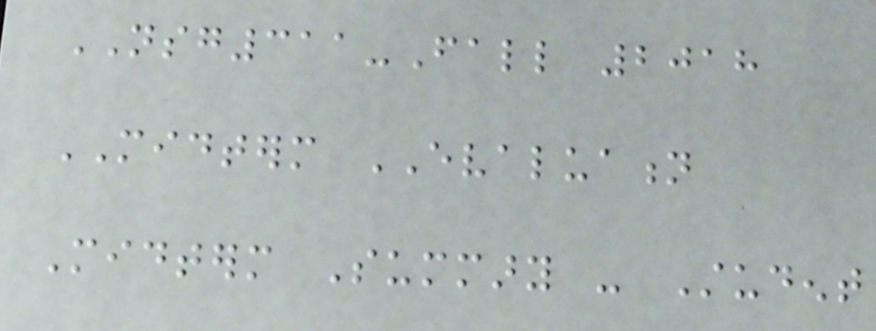NSG311-Fall 2018
MIDTERM EVALUATION
Midterm Summary - Student
